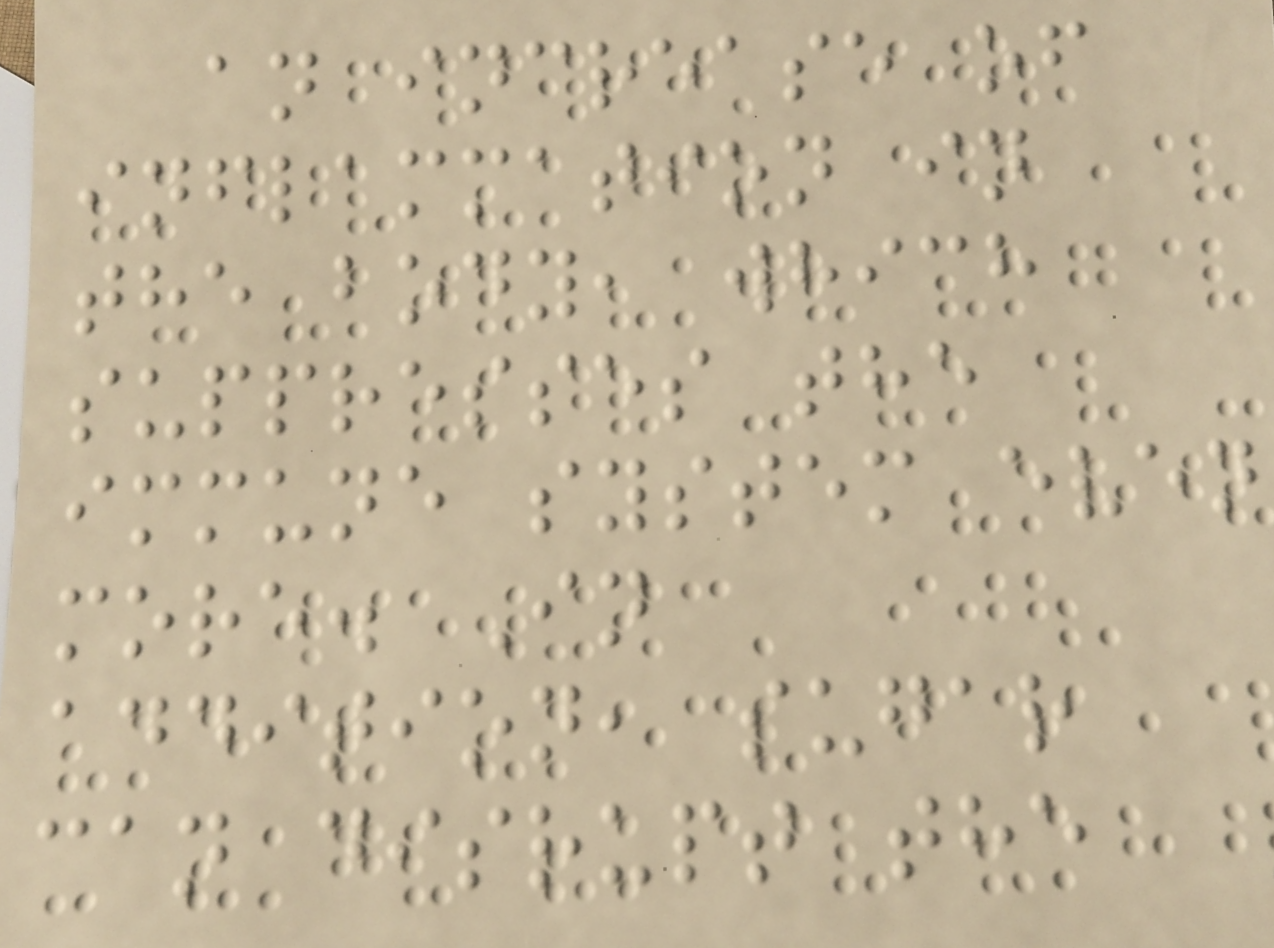an increase of
inflammation in
the body, which
suppresses the
immune system even
more. In
addition, sugar
can disrupt the
